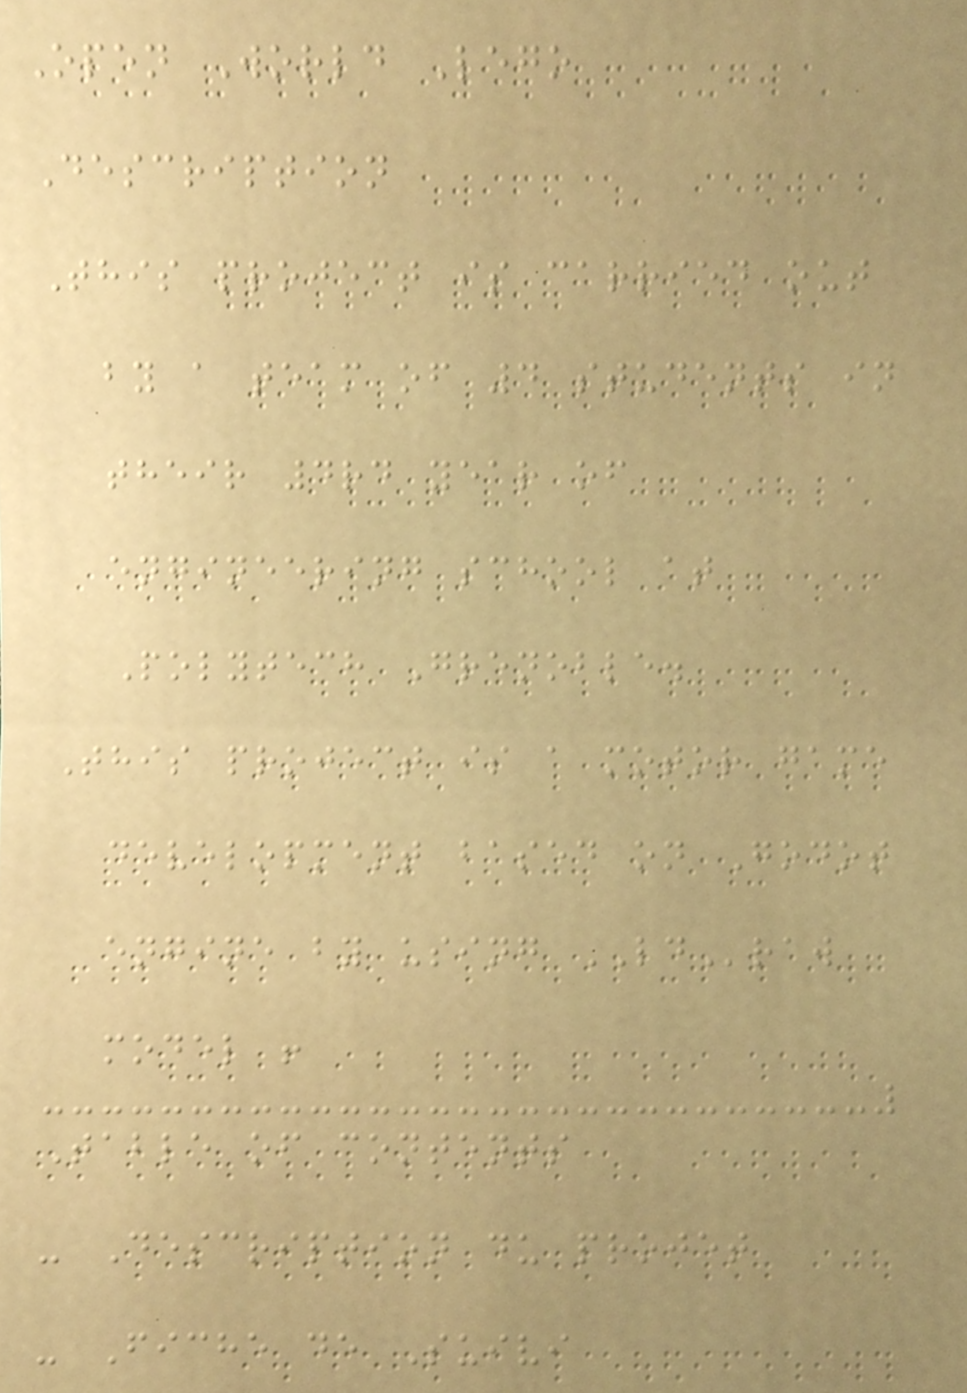Open World Lego
Description
This project is carried out
by a team of 4 students in
their 4rd year of
engineering school at
Polytech Grenoble.
This project is a motor game
development based on Godot
engine by using LDraw
model !
Table of contents
- Description du projet
- Fiche de Suivi
